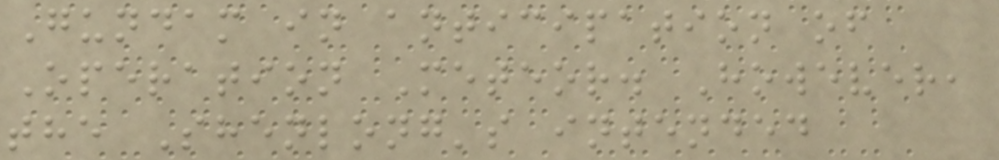Gundam in anticipation of
Operation Meteor. However,
the Shenlong's intended
